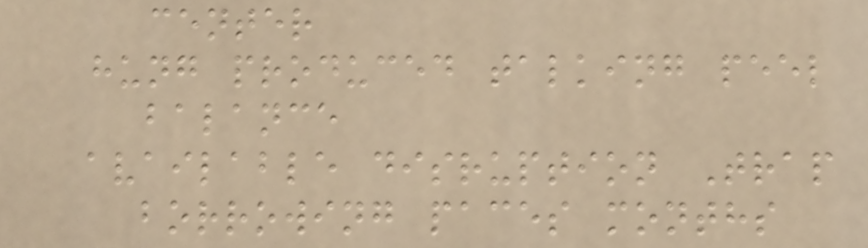center
hung produced talking peel
balance
available disruption Trap
borrowing paces months
